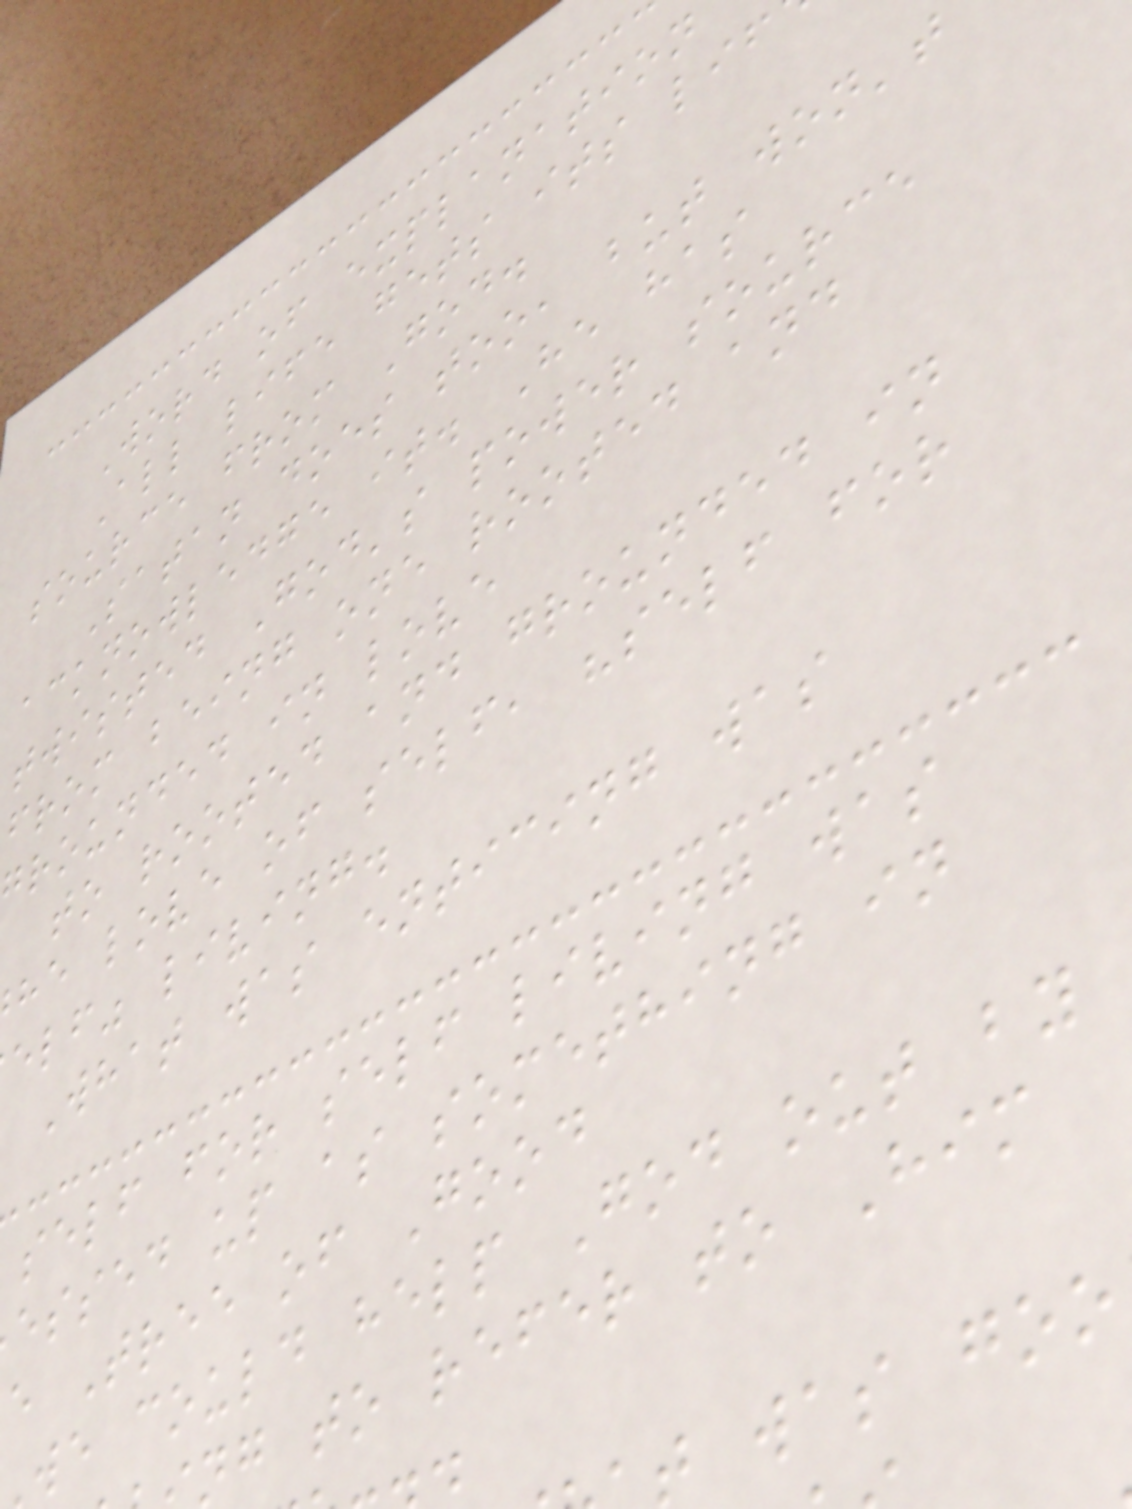Word of explanation
All life gets its lif
source from God.
Satan does too, but won't
acknowledge it. He has
twisted God's power source
from being one rooted and
rounded in love
to rooted and grounded in
he love of self, "self for
elf" living.
What was enticing was
self for self living was
essed up as something in
e Tree of Good
we could help God out by
ng to refer to Him
t was goo
